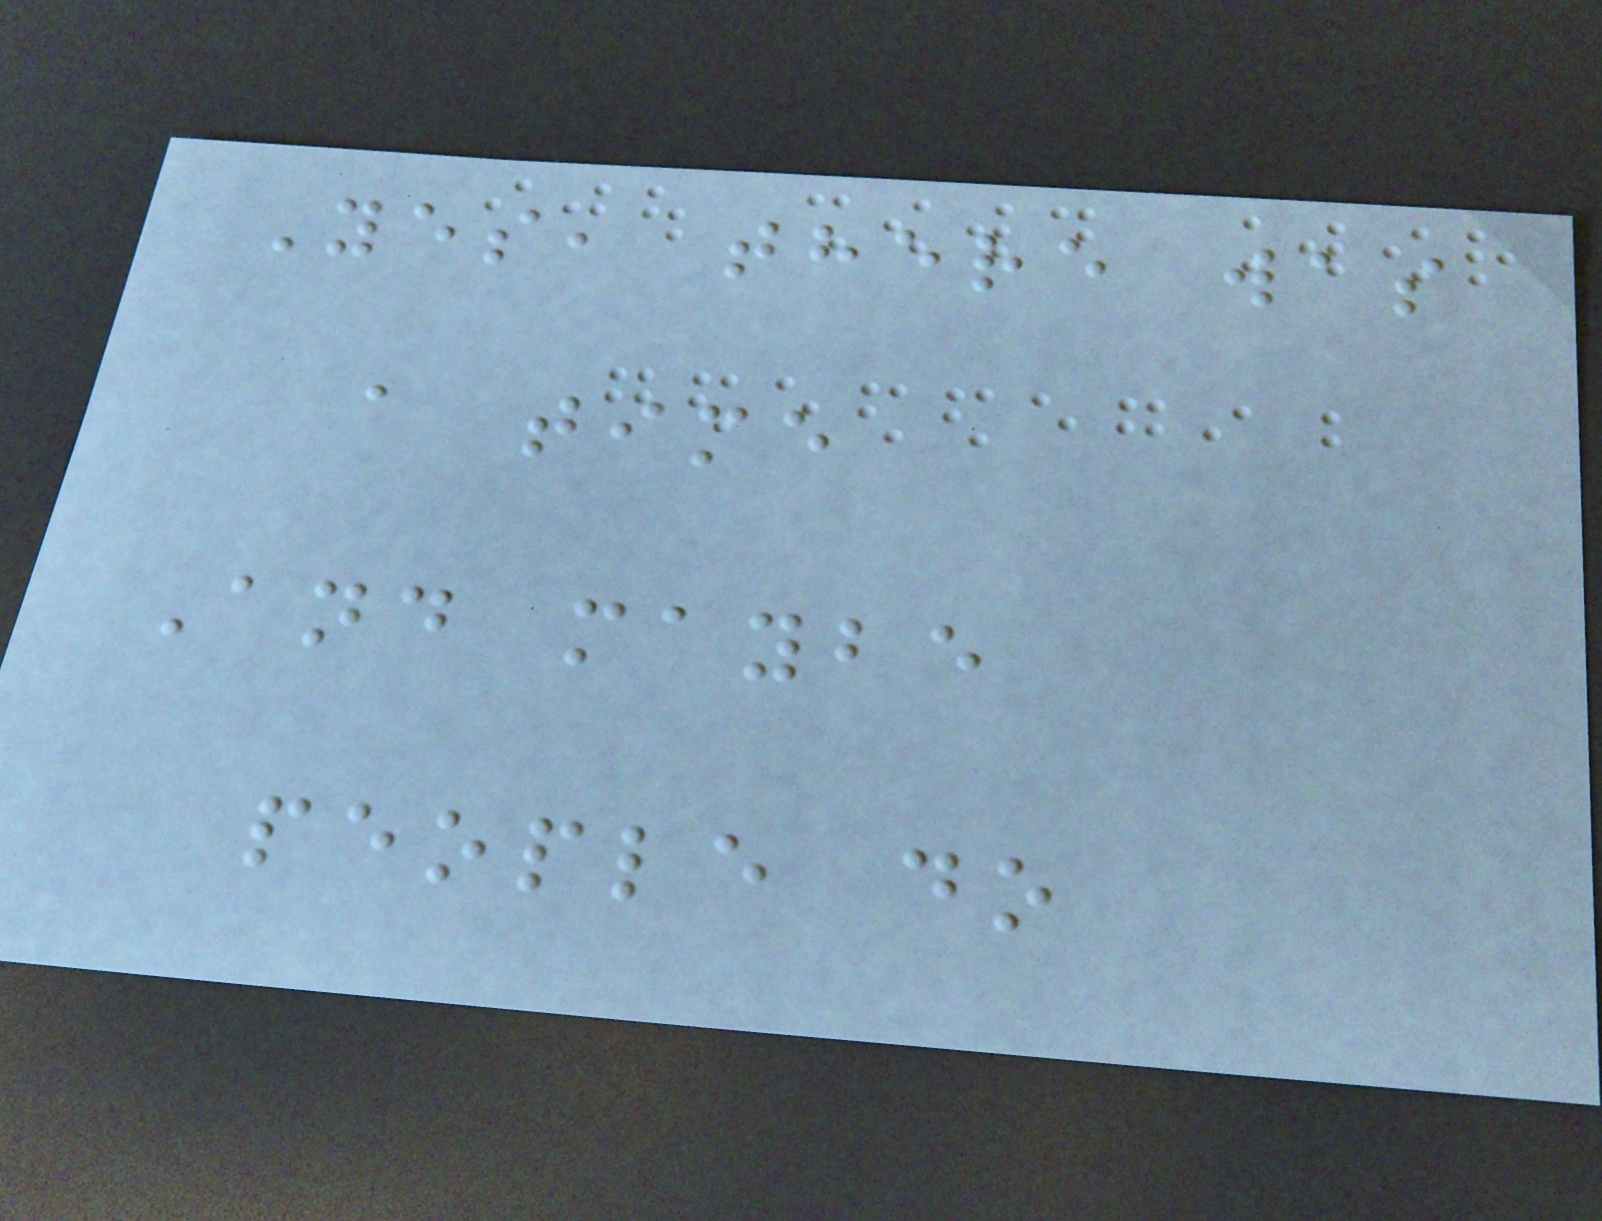Yes, there was
a time
And maybe
people do
